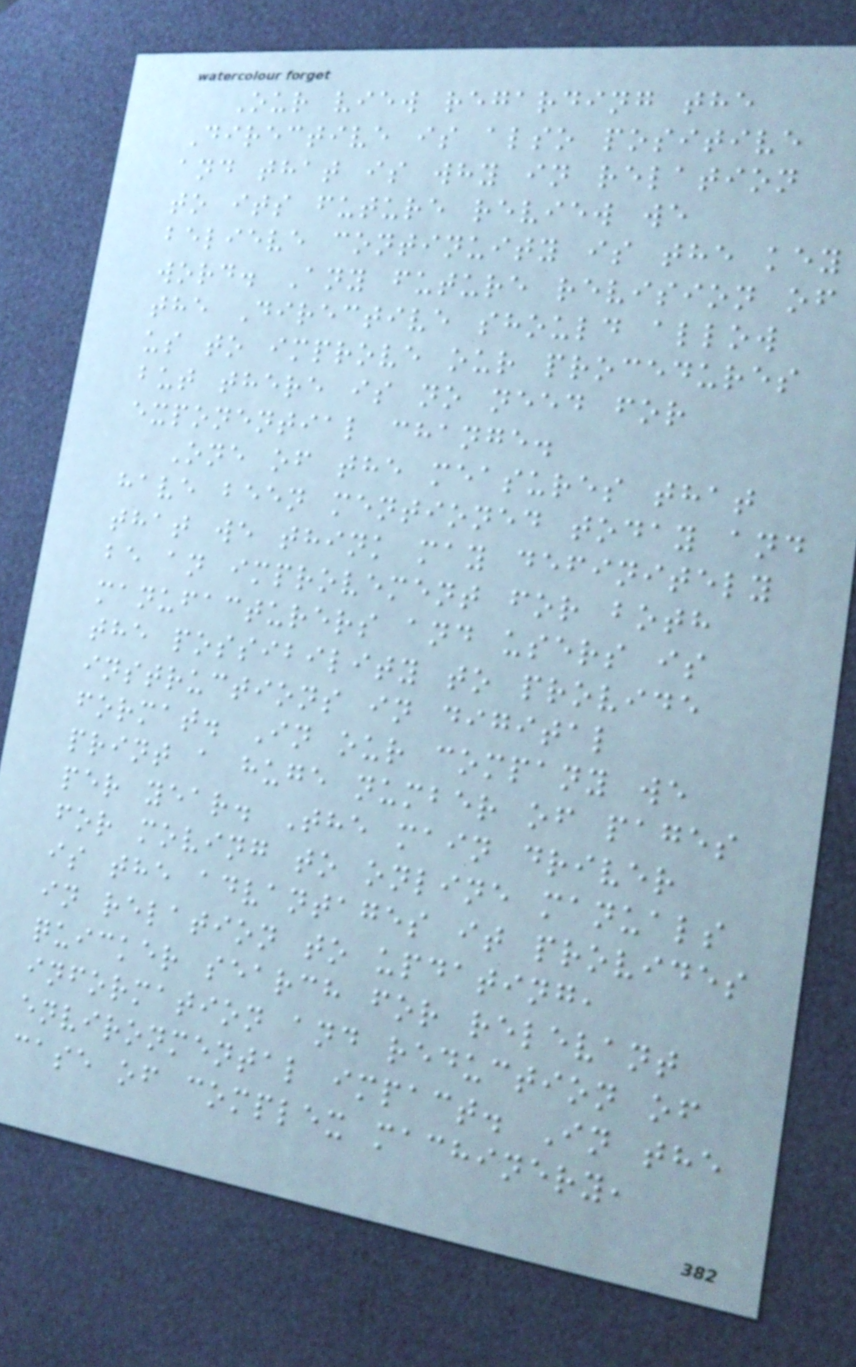Our view regarding the
Directive is also positive
and that is why in relation
to its future review we
believe continuity is the key
word. Any future revision of
the Directive should allow
us to improve our procedures
but there is no need for
exponential change.
One of the measures that
have been mentioned today and
that we think may definitely
be an improvement for both
manufacturers and users is
the possibility to provide
instructions in digital
format. In our company we
print a huge number of pages
per year. The main driver
for moving to online manuals
is the advantages it provides
in relation to updating,
quicker search for relevant
information and reduction of
environmental impact. In the
case of complex machinery,
